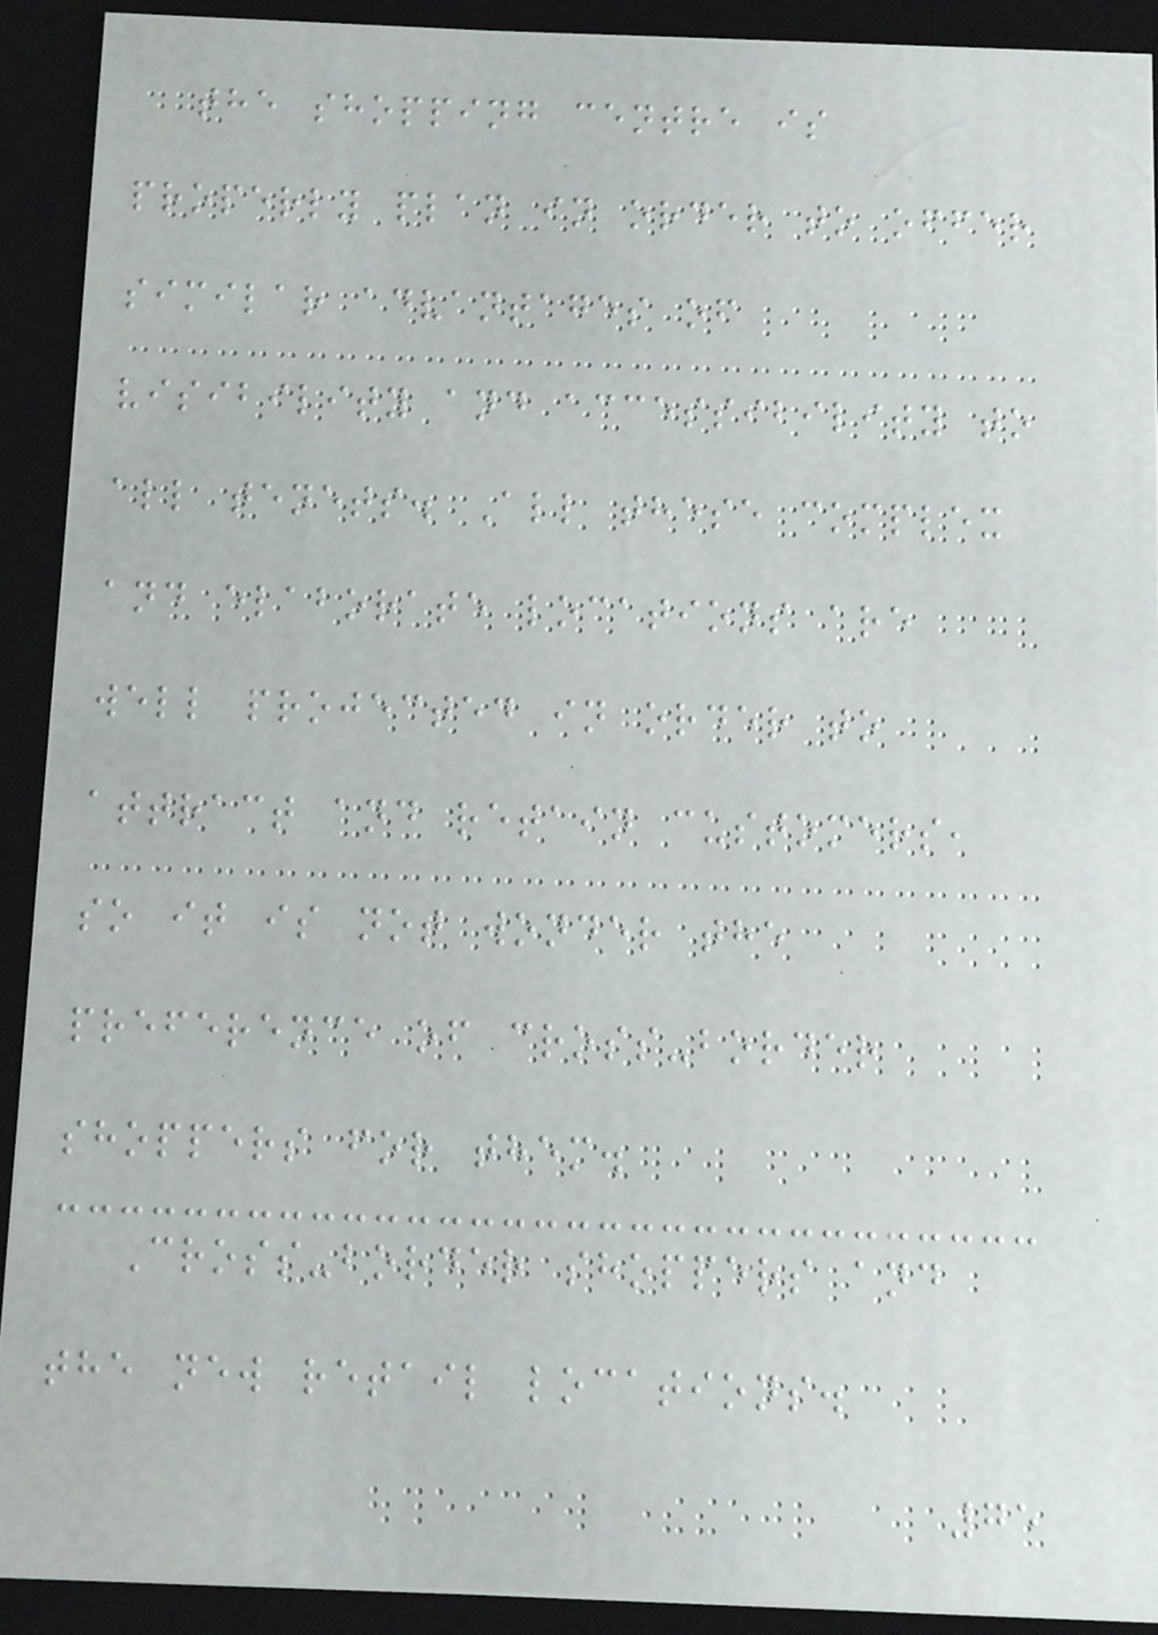the shopping centre is
properly plan in order to offer
similar advantages of
visibility and accessibility to
all tenets. All these complex
and elaborate locations are
well projected in order to
attract and retain customers,
so it is not wonder the
preference of cross-border
shoppers for them.
Cross-border shoppers and
the new retail locations.
75
